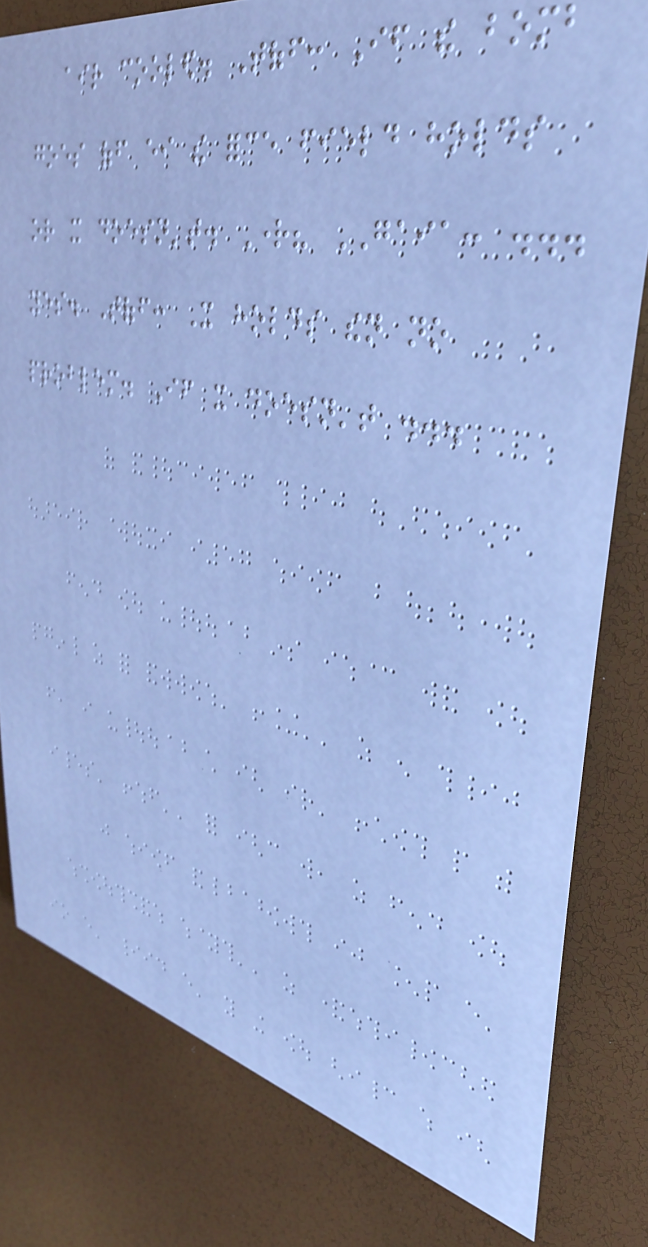air cooled. Toff: If the bomb
goes off either the force field holds
or it doesn't. Right? GAIA: ...
yes. Toff: It holds then no
problem. If it doesn't ...
